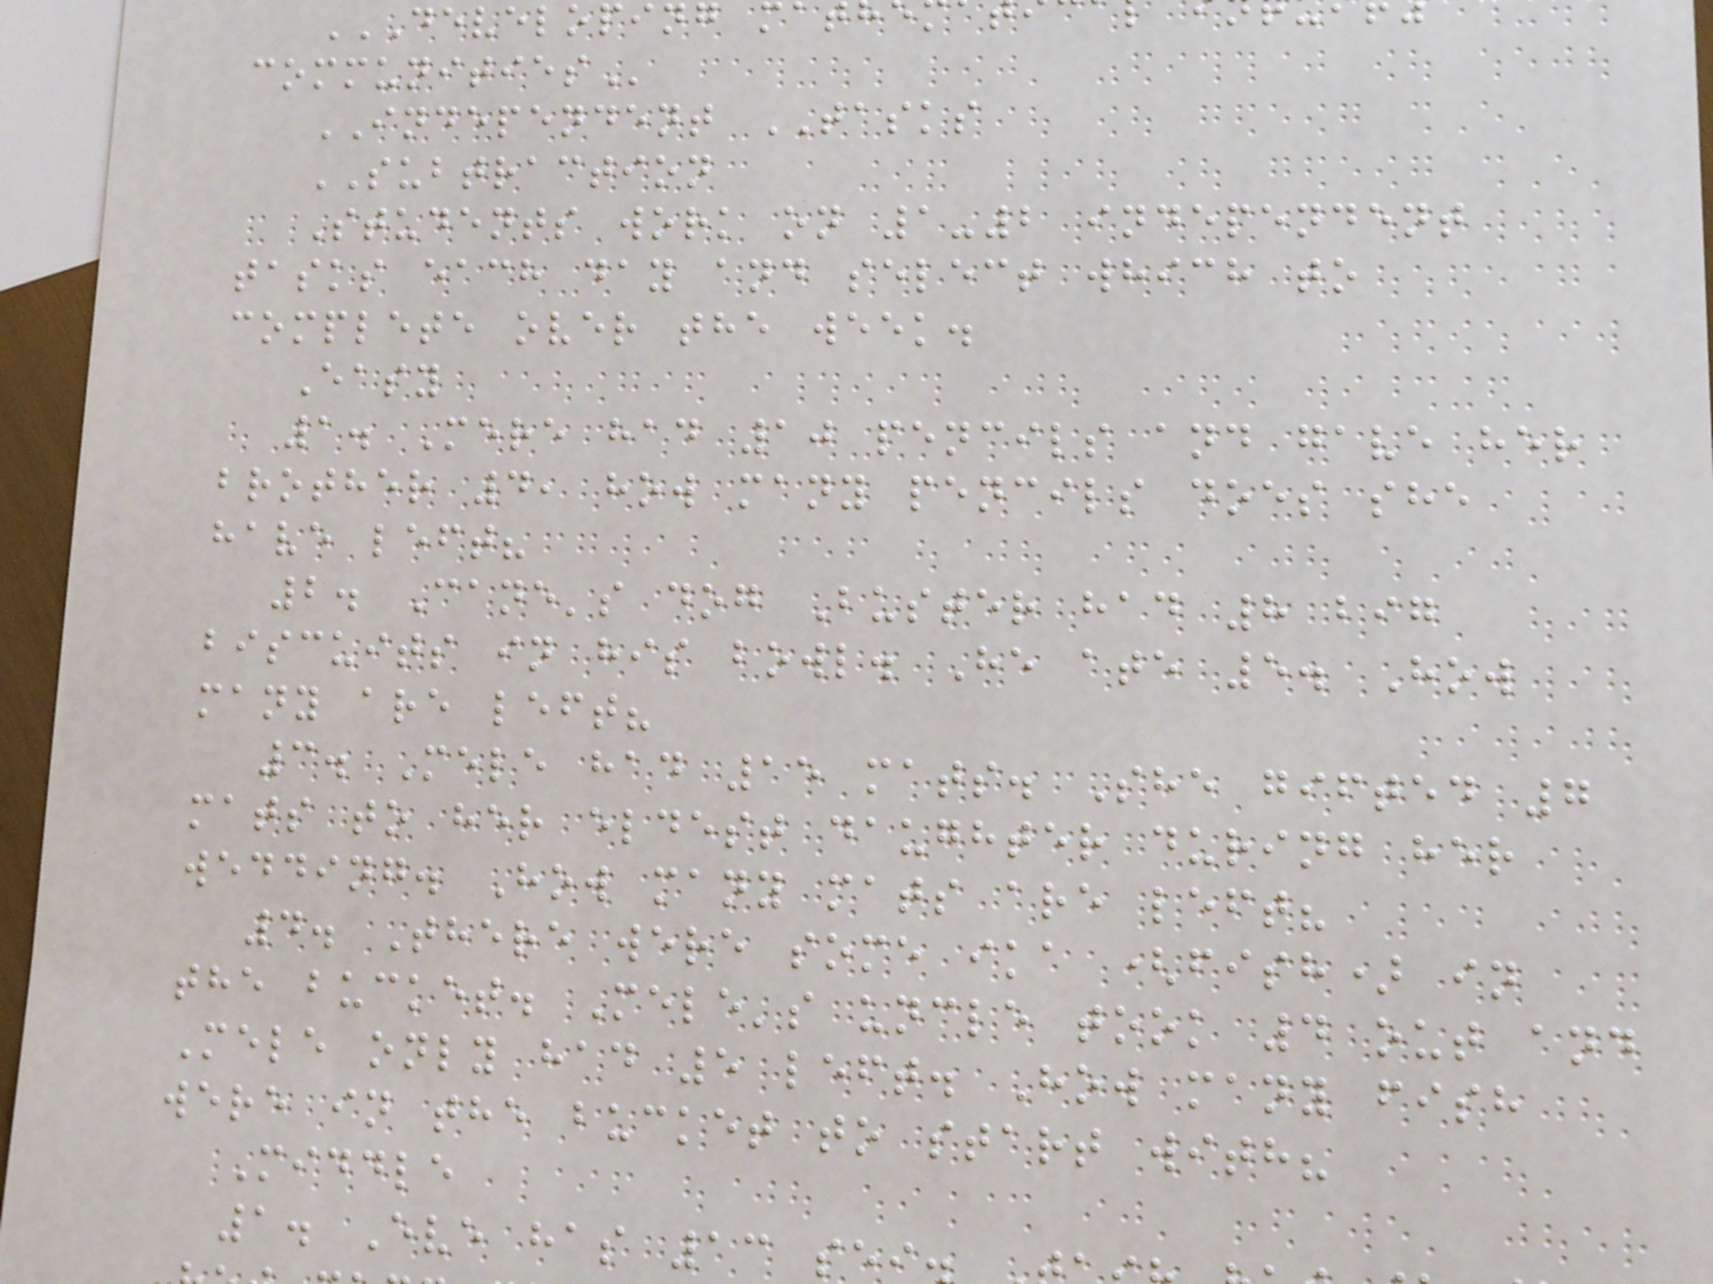INDEPENDENT TASKS
SUBTRACTION
Students work on 1-2 independent
tasks each day and select which to
complete over the week.
Easy
1. Mere had 10 pencils and gave her
brother 4, how many pencils does she
have left?
2. Cane's dog Buster had 8 big
biscuits in his bowl. He ate 5. How
many are left?
3. Mele had 15 mats. She gifted 7
mats to her eldest daughter during her
wedding. How many mats are left?
4. There were some ika (fish) in
the bucket. Mele's uncle took 4 out and
Mele only had 5 left. How many fish
were in the bucket to start with?
Middle
1. Eve has 13 sei
